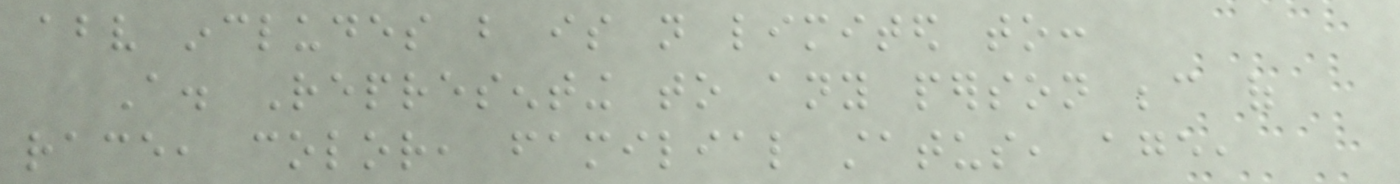above includes but is not limited to:
A. Representing to any person because of
race, color, familial status, age,
